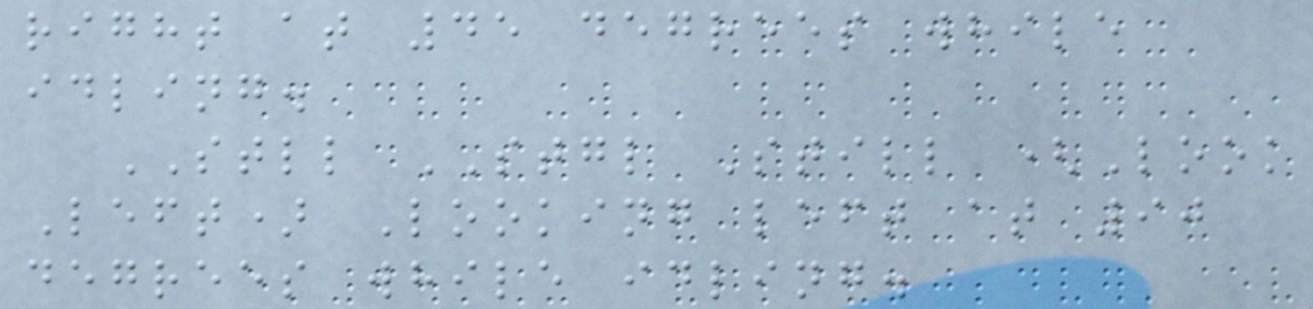right at 45 degrees while
idling.
STLL STGL Still (Look
Left) Looking left at 90
degrees while idling.
